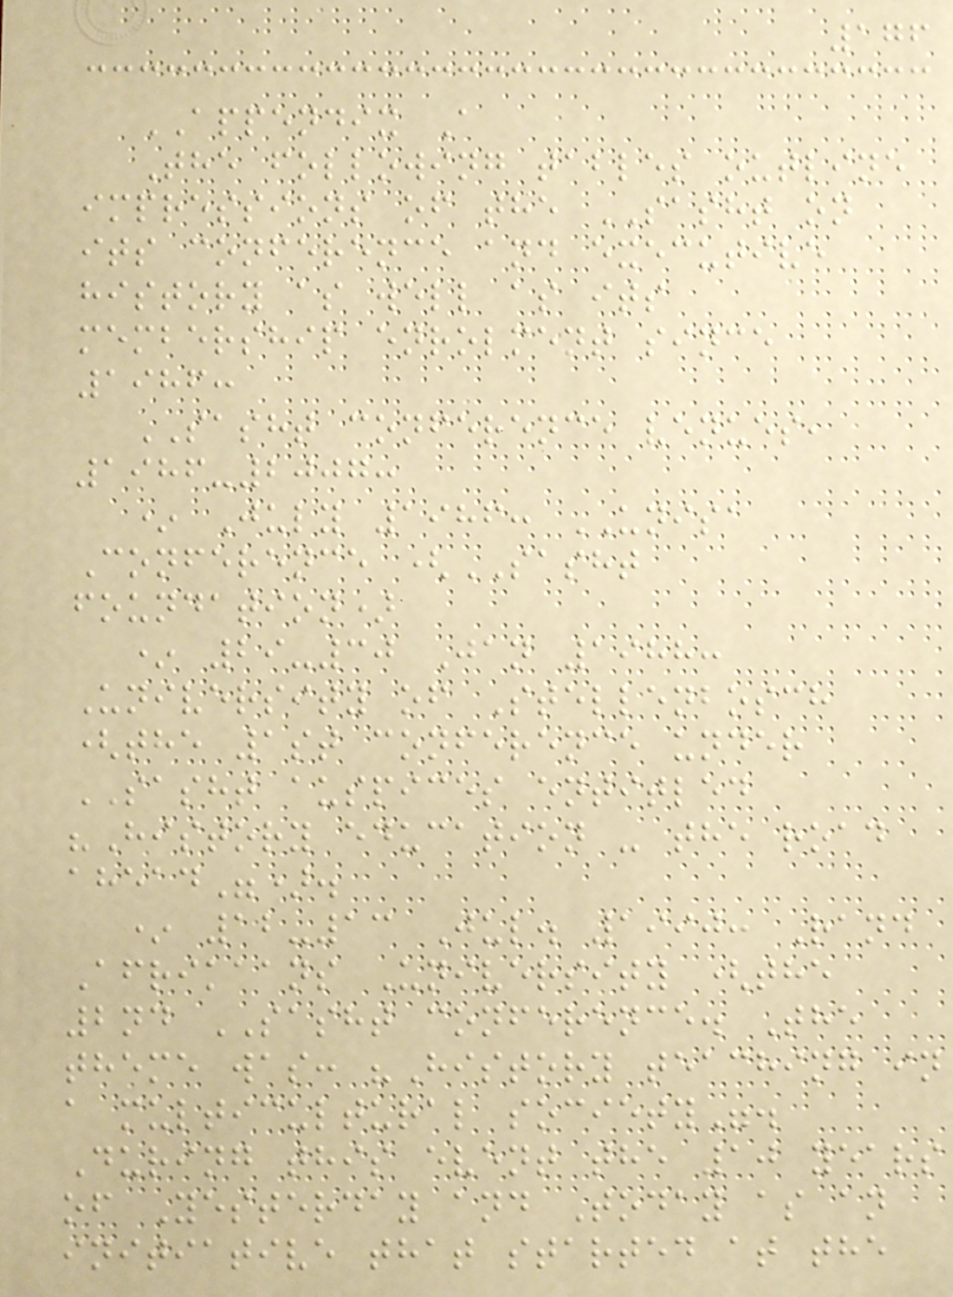176
APPENDIX A
The following tables outline
impressions of the SASHT on
its conference and executive
history as well as its
membership enrolment since
1986:
SASHT conference venues,
1986-2007:
* July 1986: UNISA
Conference (SASHT
foundation)
* 29-30 Jan 1988:
University of Stellenbosch
(the 1st conference under
SASHT auspices entitled
"History education - the road
ahead").
* 12-13 Jul. 1990: Rand
Afrikaans University (the
2nd SASHT conference. The
theme was: "History teaching in
a multicultural society".
During this event the 10 years
of Yesterday and Today as an
initiative that started at the
